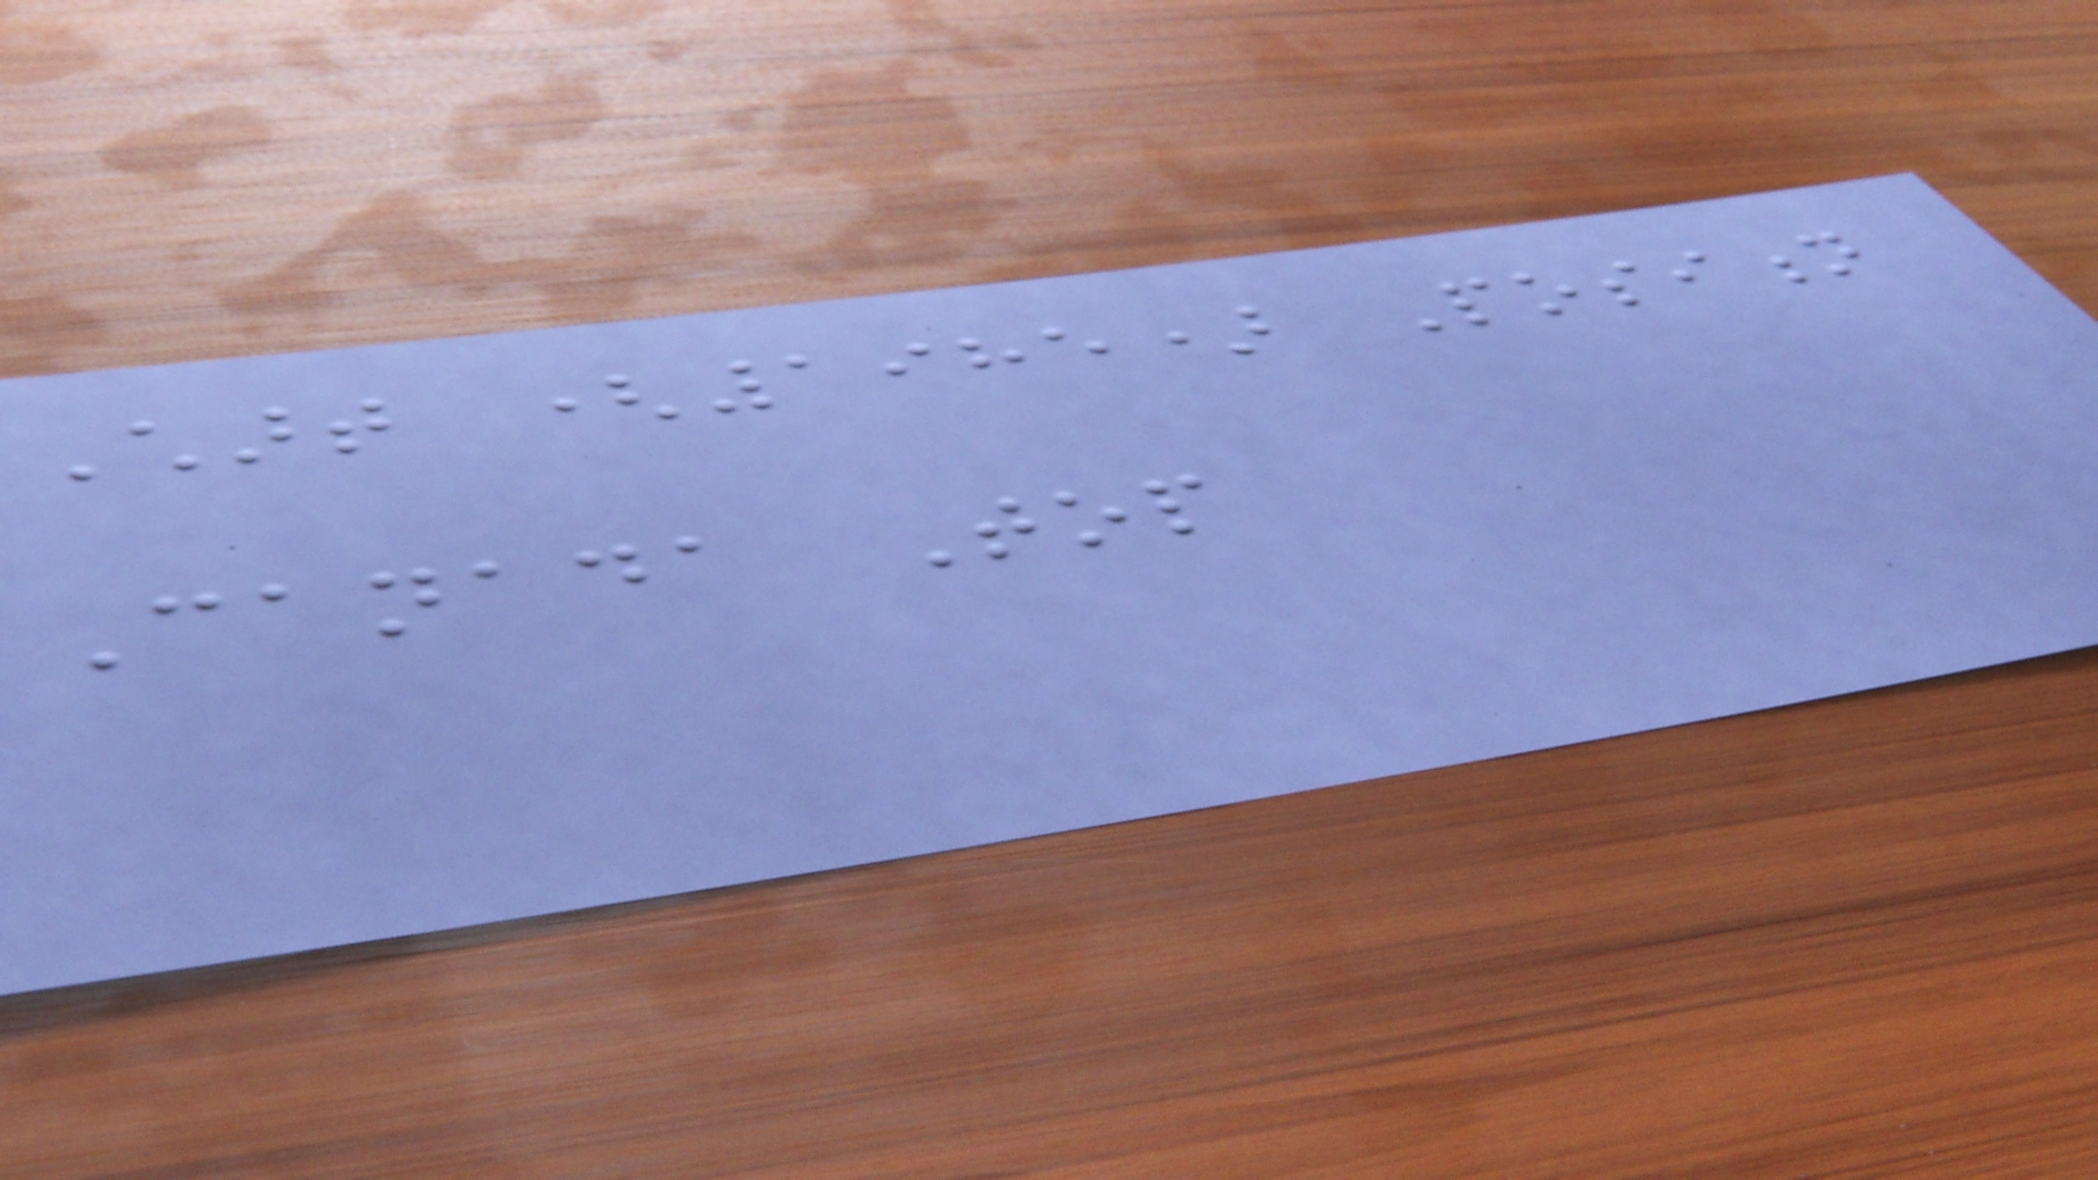Chart (1985) Position
Canada Top
